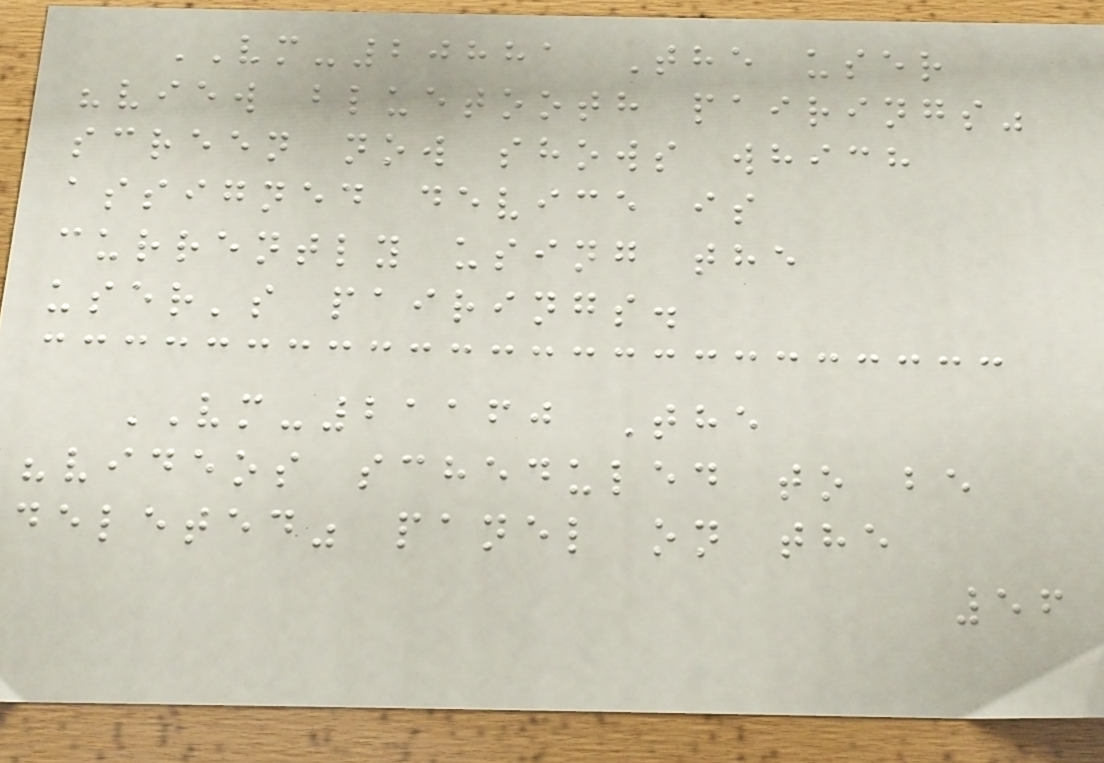VM-20881 The user
"view bluetooth pairings"
screen now shows which
assigned device is
currently using the
user's pairings.
VM-21160 The
"videos scheduled to be
deleted" panel on the
56
